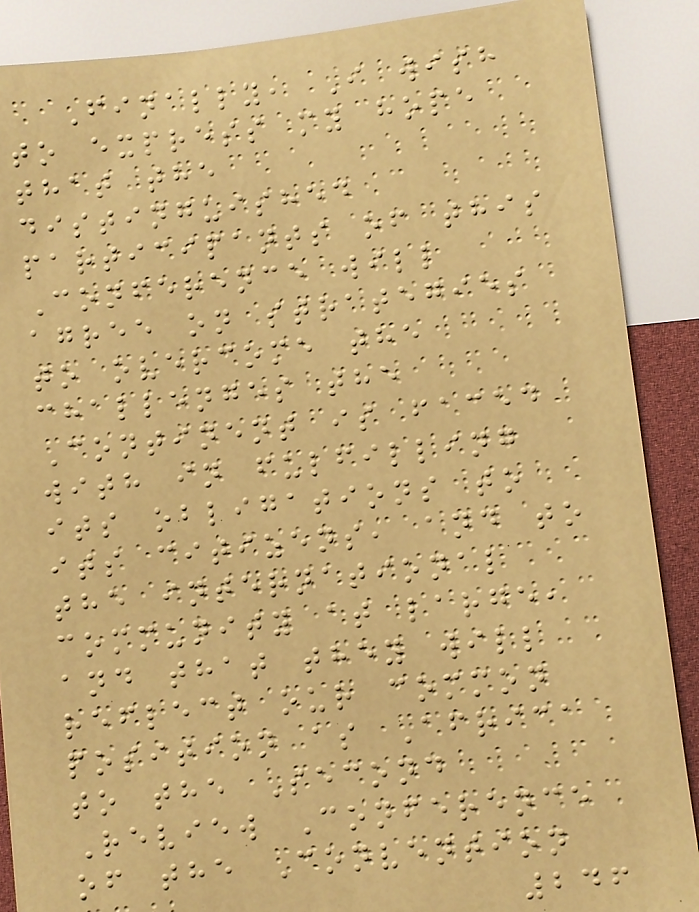Finally, I wish
to express my hope
that the
distinguished
participants of this
Conference will
agree on strategies
to overcome the
challenges the
Continent is faced
with in fulfilling
its obligations to
its citizens, and to
the international
community at large,
and that they will
reflect our common
position as Africa
to the Second
Review Conference
of the Convention
246
